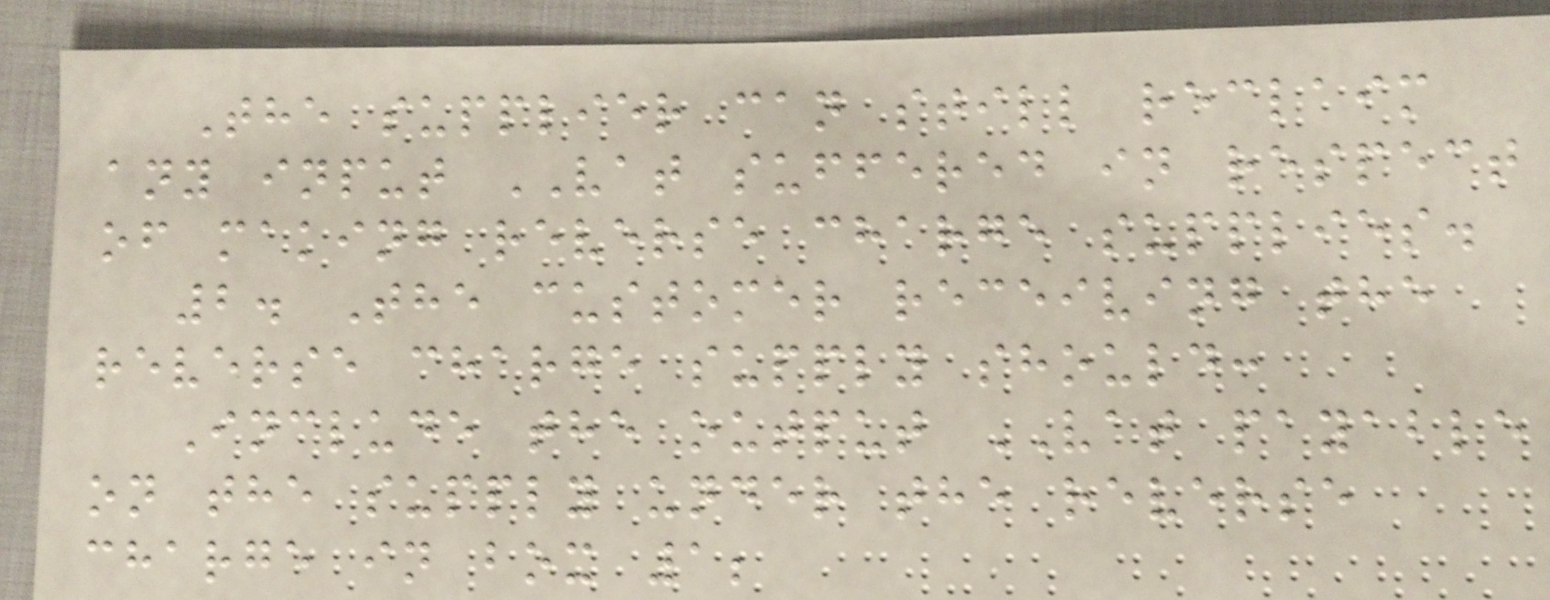The supplier can still reclaim
any input VAT suffered in respect
of making reverse charge supplies.
2. The customer receiving the
reverse charge supply should:
Include the output VAT payable
on the supply under the reverse
charge in box 1;
